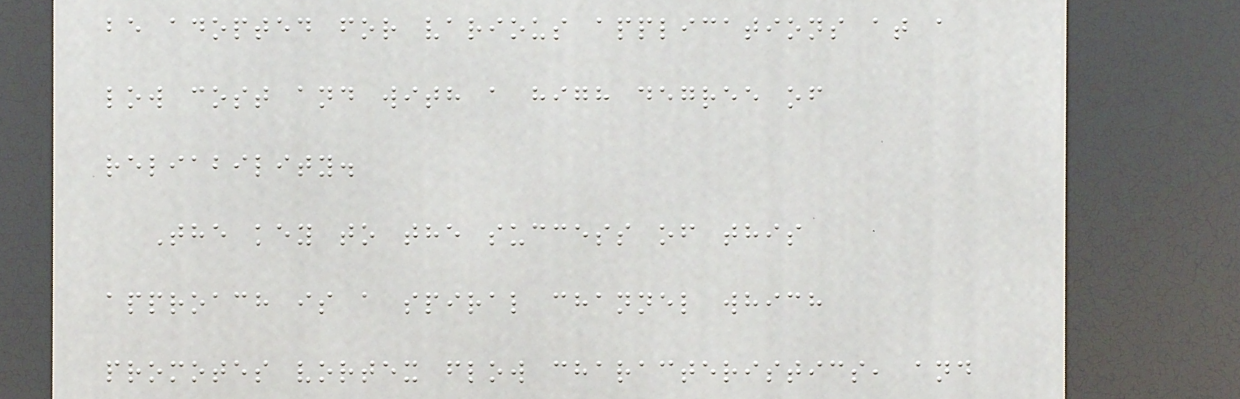be adopted for various applications at a
low cost and with a high degree of
reliability.
The key to the success of this
approach is a spiral channel which
promotes vortex flow characteristics, and
